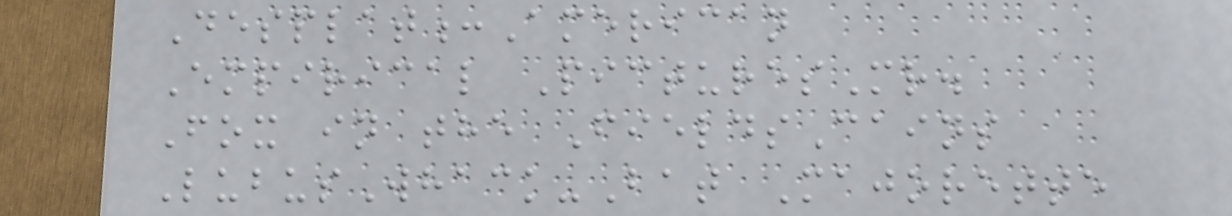Desplat:American
Empirical PicturesMr.
Fox in the FieldsCains
LubusWhack-Bat Majorette
